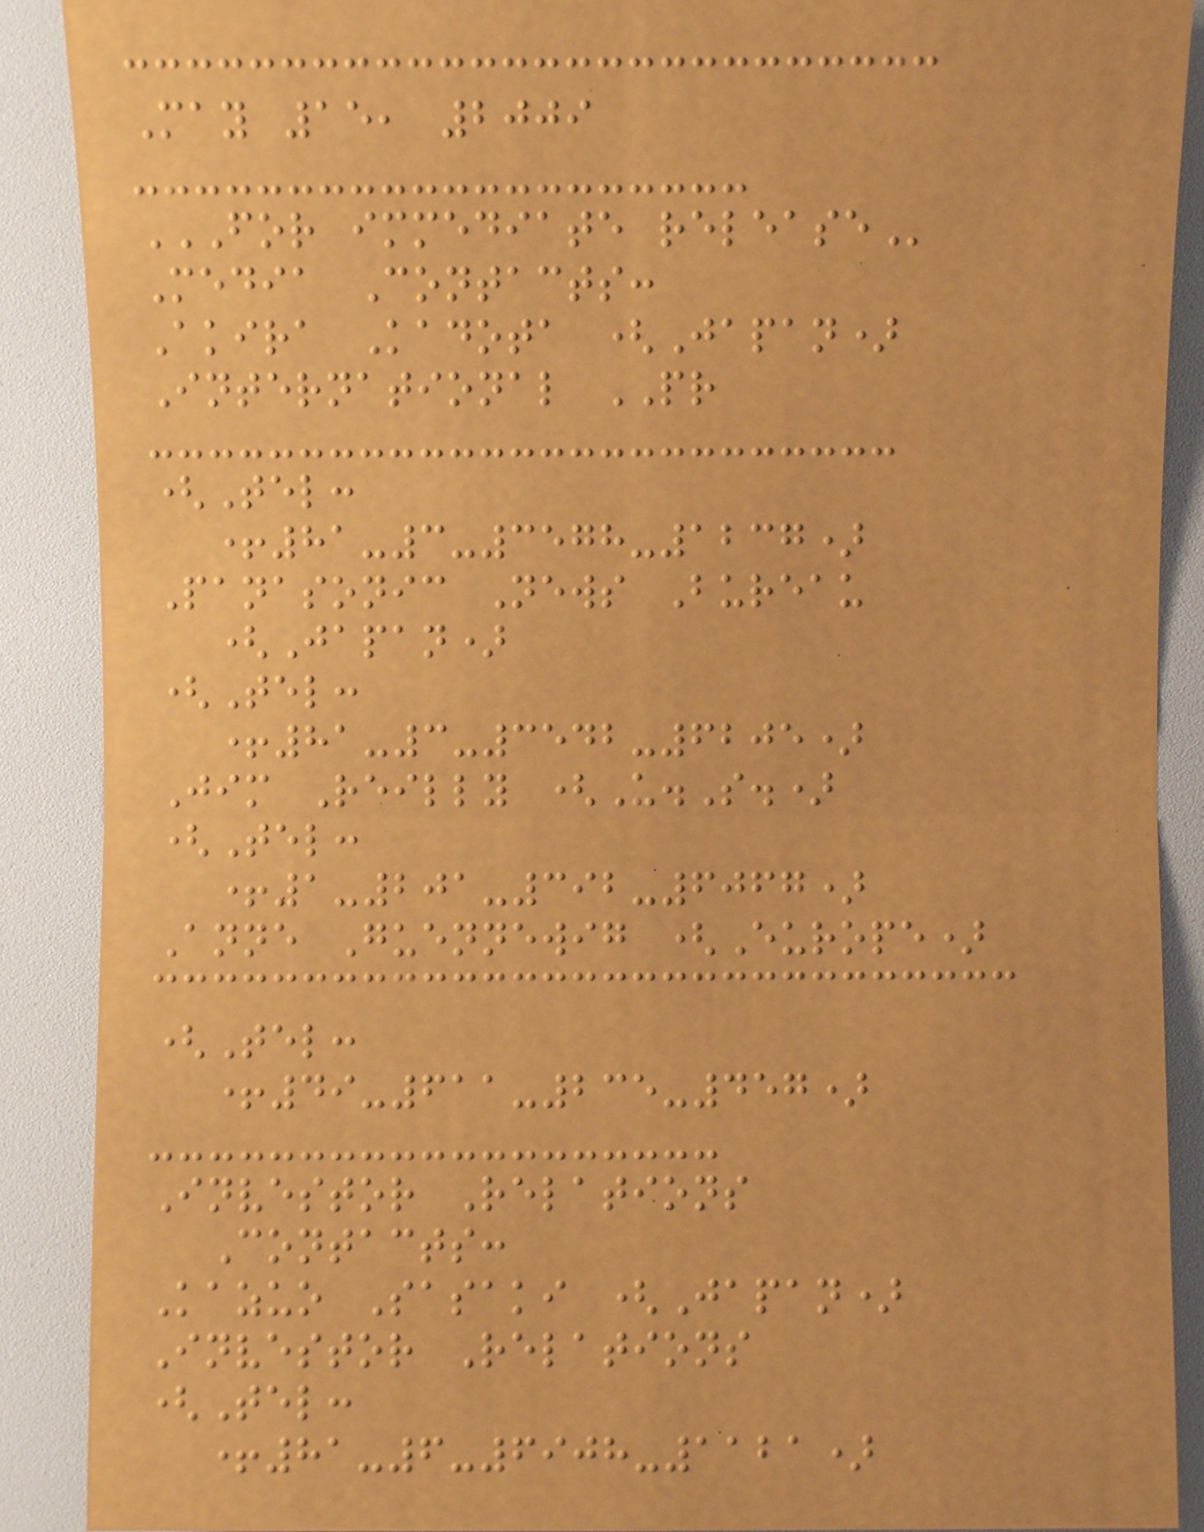May 15, 2009
FOR IMMEDIATE RELEASE
Media Contacts:
Akira Kadota (Japan)
International PR
(Tel:
+81-3-3578-1237)
Panasonic News Bureau
(Japan)
(Tel:
+81-3-3542-6205)
Jim Reilly (U.S.)
(Tel:
+1-201-392-6067)
Anne Guennewig (Europe)
(Tel:
+49-611-235-457)
Investor Relations
Contacts:
Kazuo Sasaki (Japan)
Investor Relations
(Tel:
+81-6-6908-1121)
